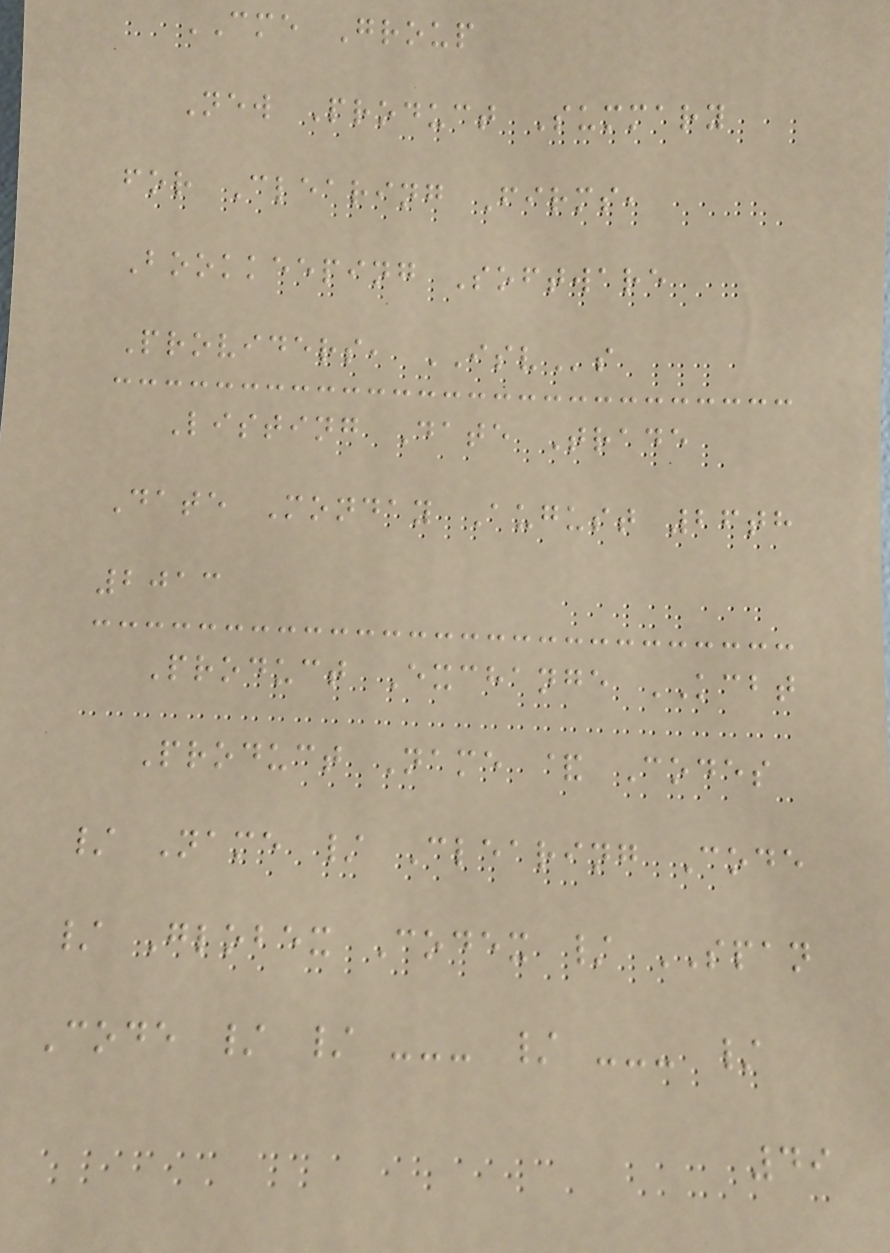CME Group
New Product Summary
for Clearing Firms,
Bookkeeping Software
Providers, ISVs
Listing Date Trade
Date Monday August 26th
2013
Product Exchange KCBT
Product Name & Codes
/ Name / Clearing Code
/ Globex Codex / SPAN
Code / / --- / --- /
49
